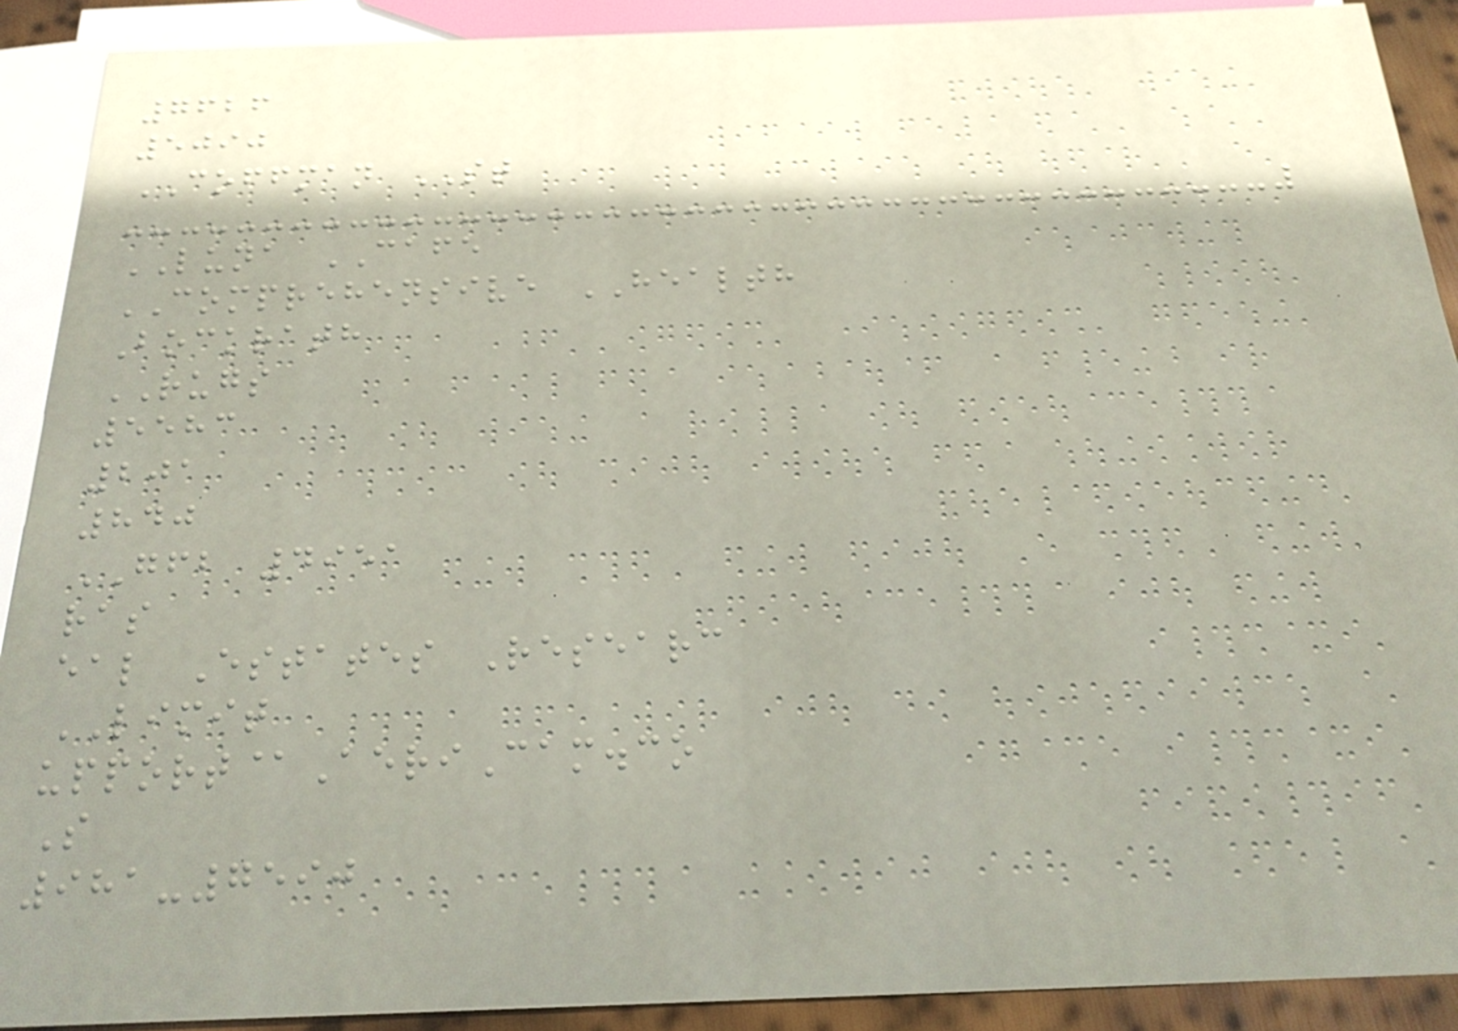7626
5090
COFFMAN ST
LUNA CAFE
COMPREHENSIVE HEALTH
Bockrath
RUGS
5583
201
840
GFB 4951
ras
eal Estates Researc
LIMIT
upport@AeriCam.co
S
981-7590
